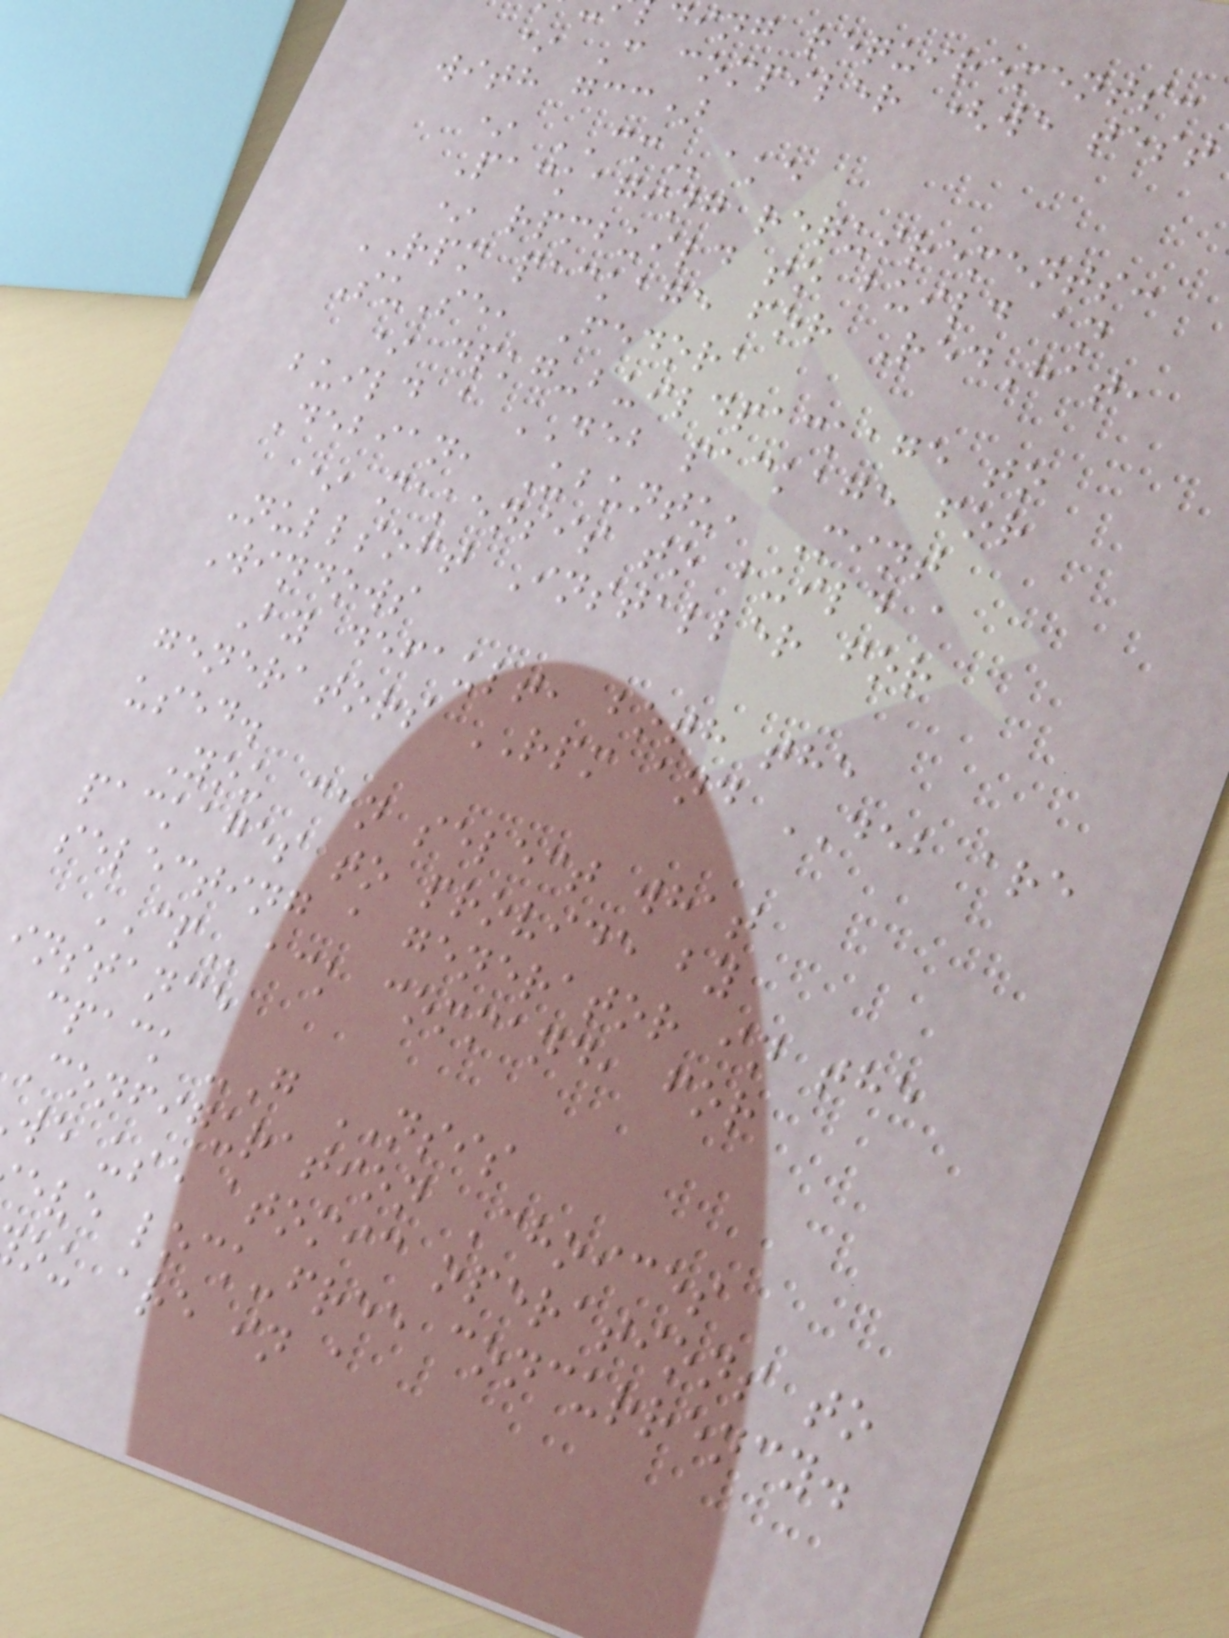ding requirements:
* C compiler (we test
with gcc)
* CMake
Packaging requirements:
* rpmbuild to build an
RPM package for RedHat,
SuSe, Fedora
* dpkg-buildpackage to
build a DEB package for
Debian, Ubuntu, Mint
* makensis to build a
Nullsoft Installer for
Windows
By default, both the
generators RPM and DEB are
used.
You can select what
packages to provide by
selecting a generator in the
CPack command, for
instance
cpack -G NSIS
Configuration Choices
we use atomic operations to
eve lock-free concurrency.
ou are in a
